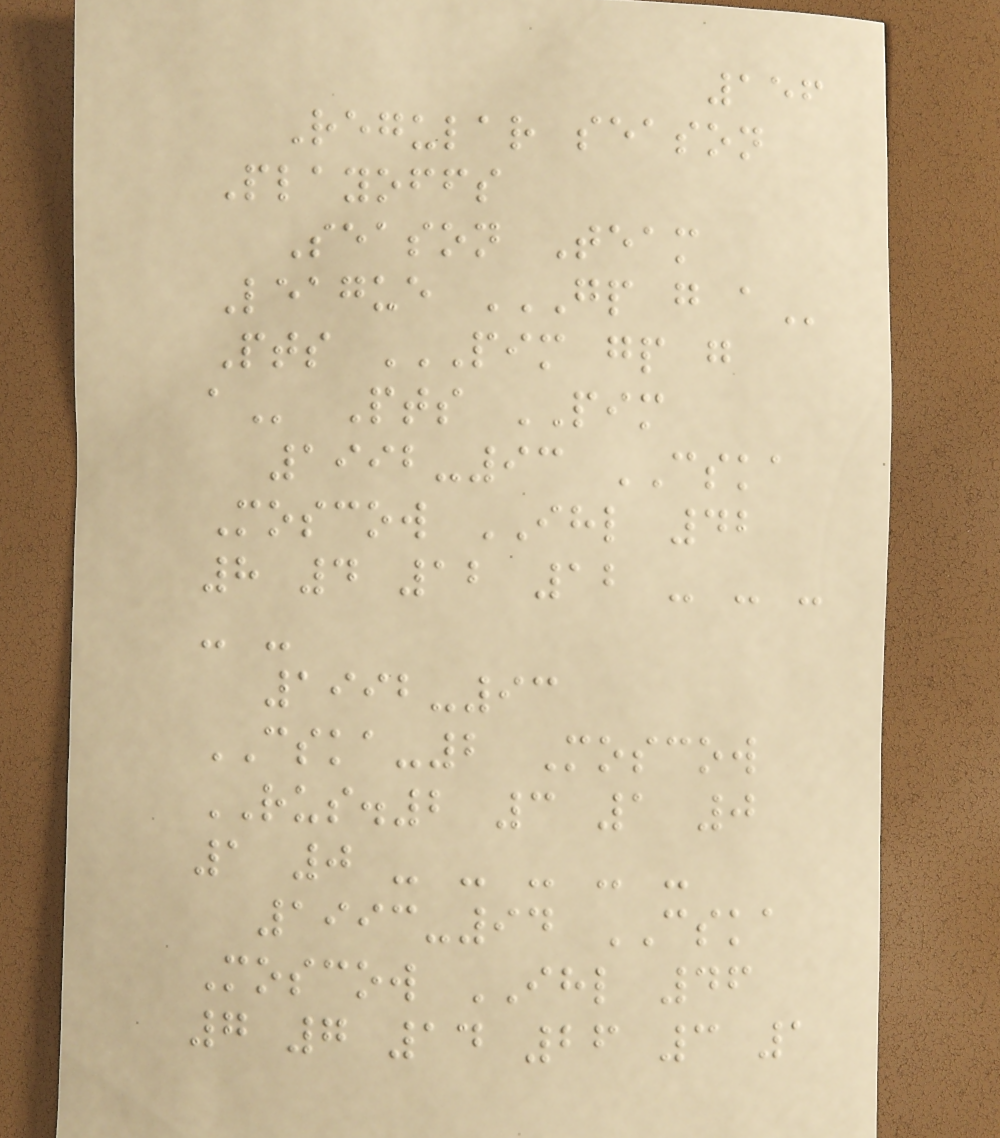156
Regular season
Playoffs
Season Team
League GP G A
Pts PIM GP G
A Pts PIM
1992-93 CSKA
Moscow IHL 42
8 4 12 12 - - -
- -
1992-93
CSKA-2 Moscow
RUS.2 3 1 0
1 0 - - - - -
1993-94 CSKA
Moscow IHL 46
7 7 14 26 3 1
